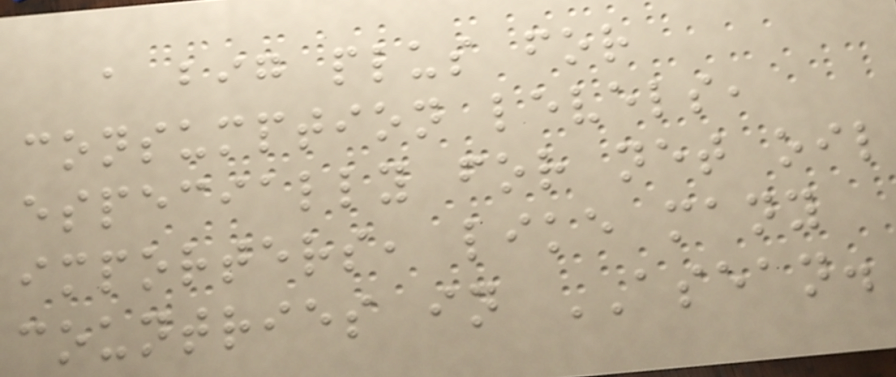a big plus for
consumption levels,
especially for net oil
importers, like many
countries in ASEAN.
